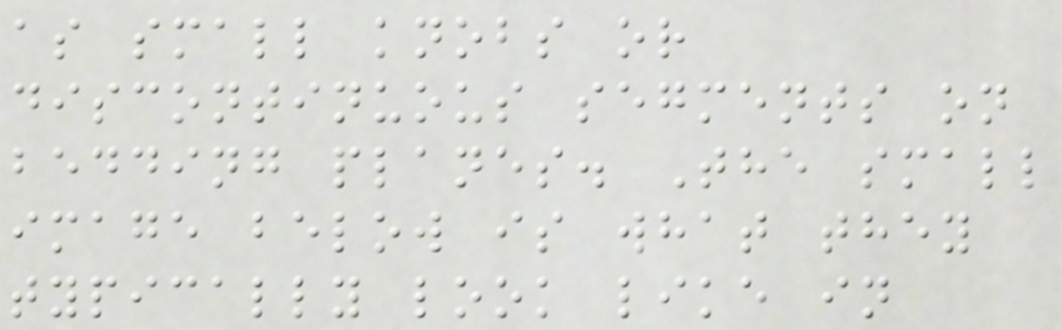as small knobs or
discontinuous segments on
bedding planes. The small
image below is what they
typically look like in
